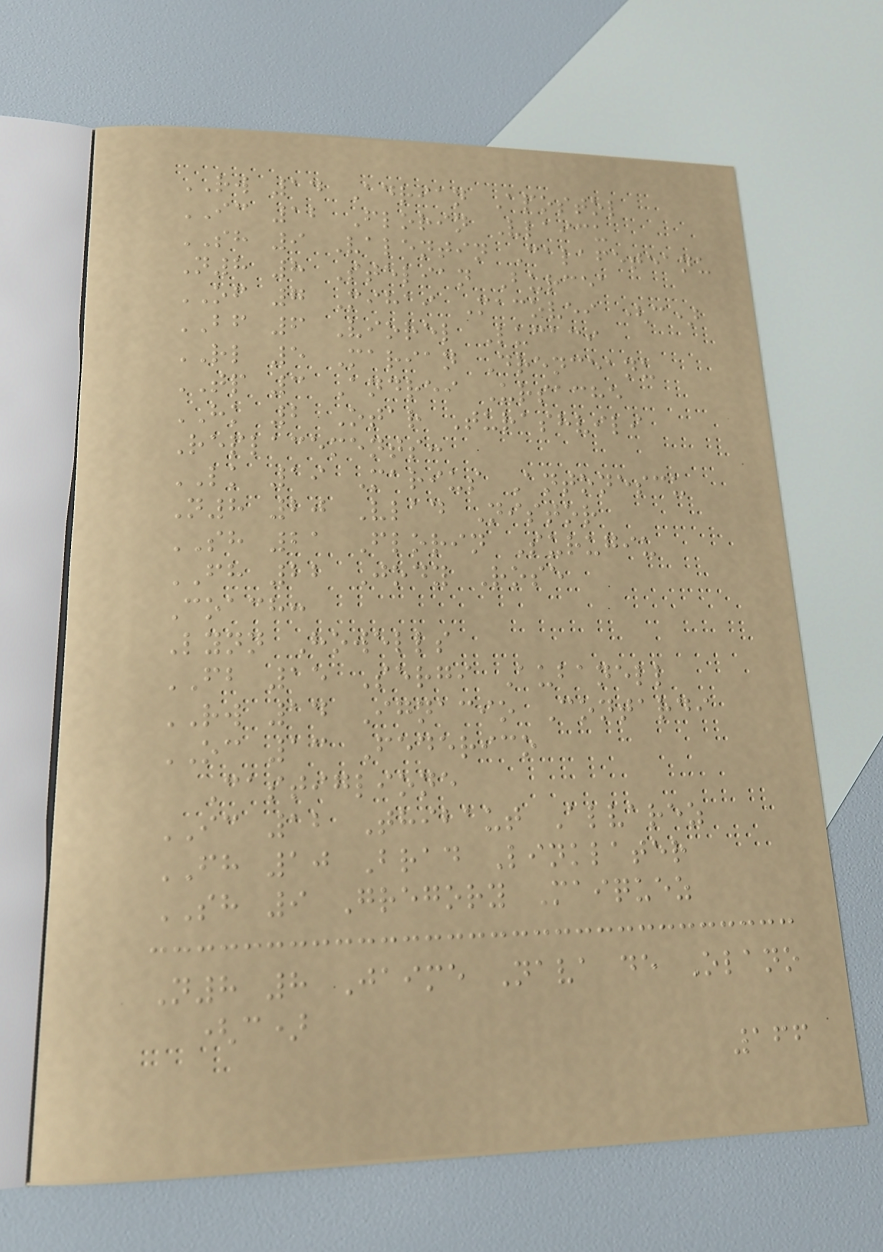RW 14 Adrian Apostol
IC 12 Florin Vlaicu
SH 9 Valentin Calafeteanu
N8 8 Stelian Burcea
OF 7 Mihai Macovei (c)
BF 6 Viorel Lucaci
RL 5 Marian Drenceanu
TP 3 Andrei Ursache
HK 2 Otar Turashvili
Replacements:
LK 19 Marius Antonescu
N8 20 Vlad Nistor
SH 21 Florin Surugiu
FH 22 Jody Rose
Coach:
Lynn Howells
FB 15 Sergi Aubanell
RW 14 Ignacio Contardi
OC 13 Federico
Castiglione
IC 12 Thibaut Alvarez
FH 10 Brad Linklater
SH 9 Gregory Maiquez
N8 8 Jaime Nava de Olano
(c)
166
